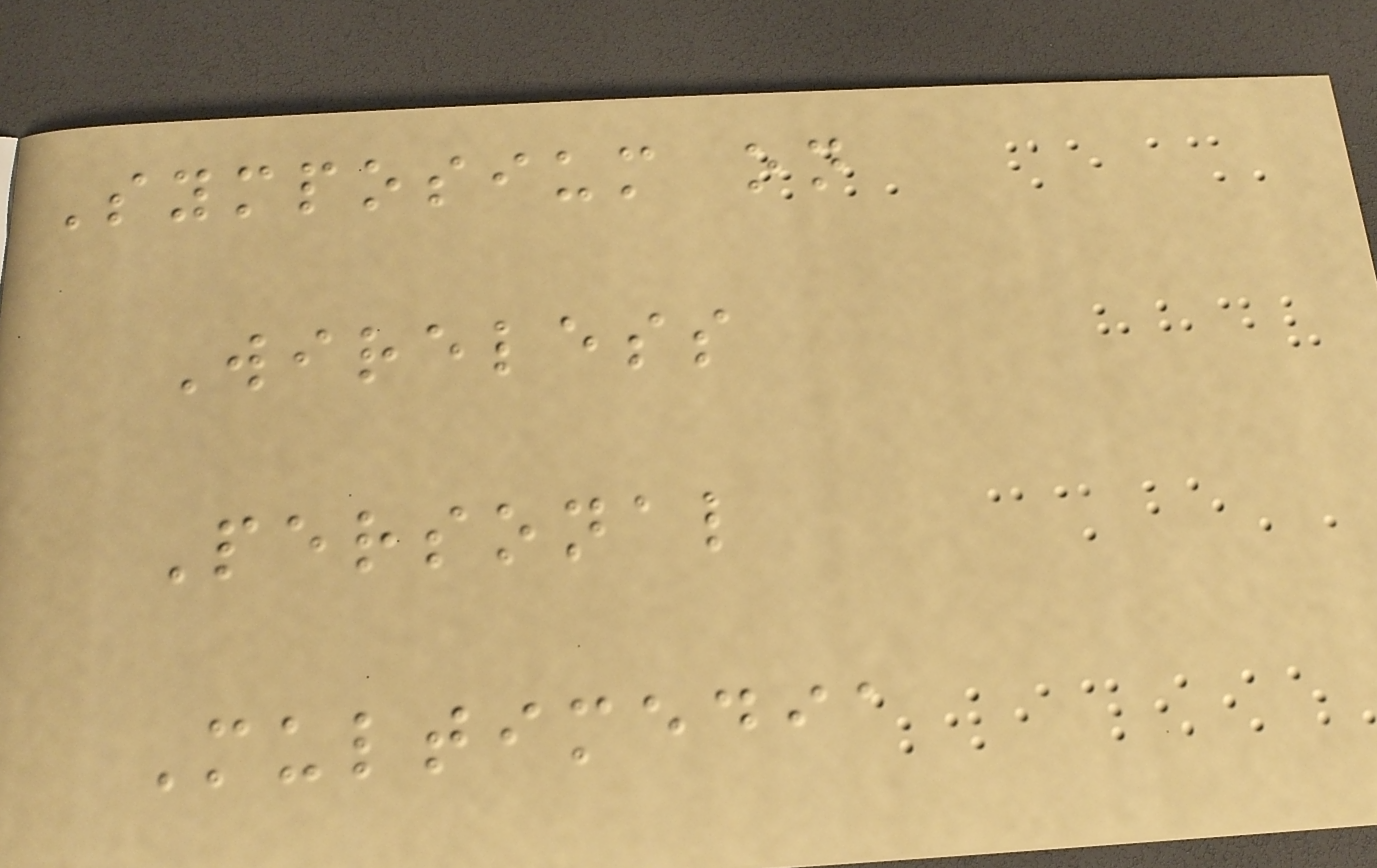Symposium on
Wireless
Personal
Multimedia
